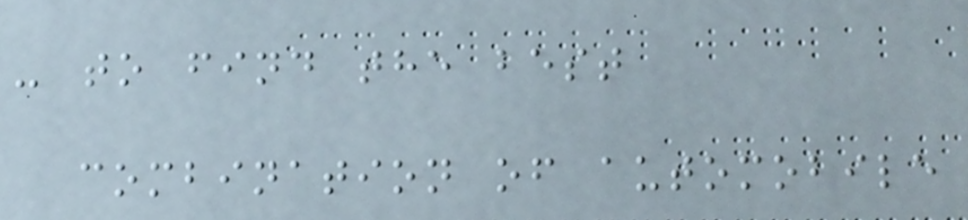- to find the best
combination of automobile
